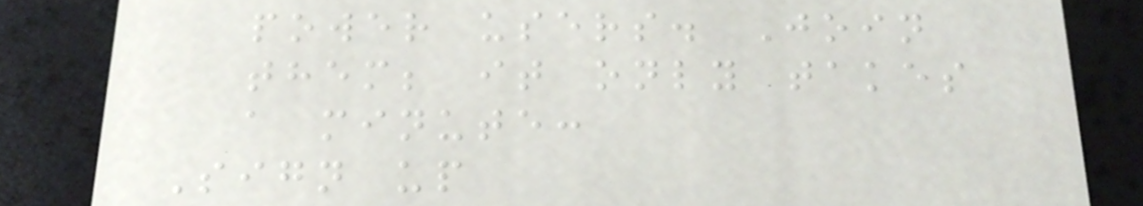power users. Join
them; it only takes
a minute:
Sign up
